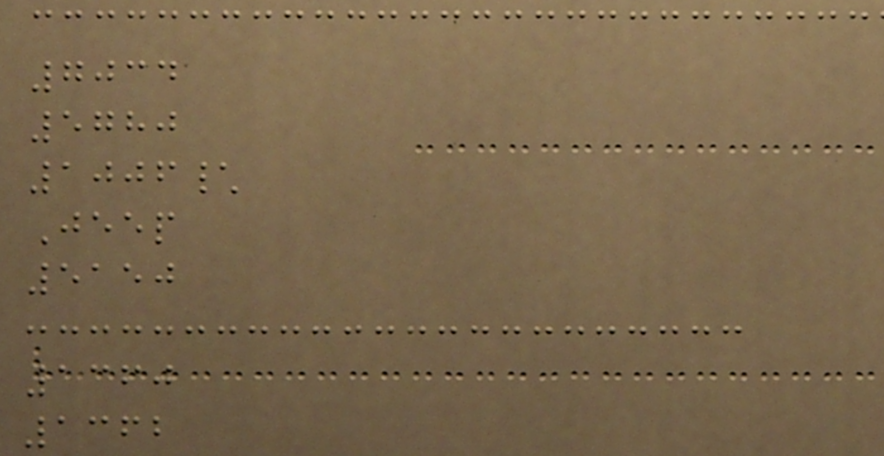7034
5780
1006\
Jeep
5150
1360
1362
